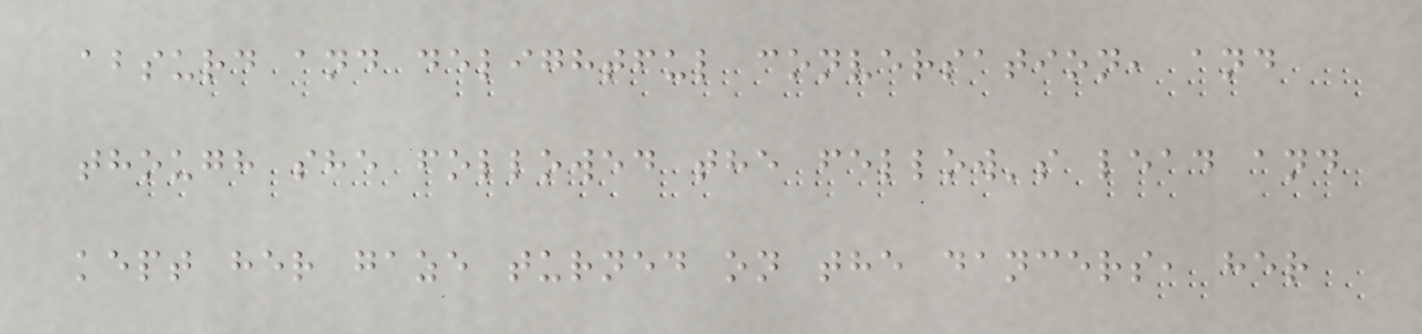absurd and delightful conversation, and
though she followed the fellow's lead and
kept her gaze turned on the dancers, her
